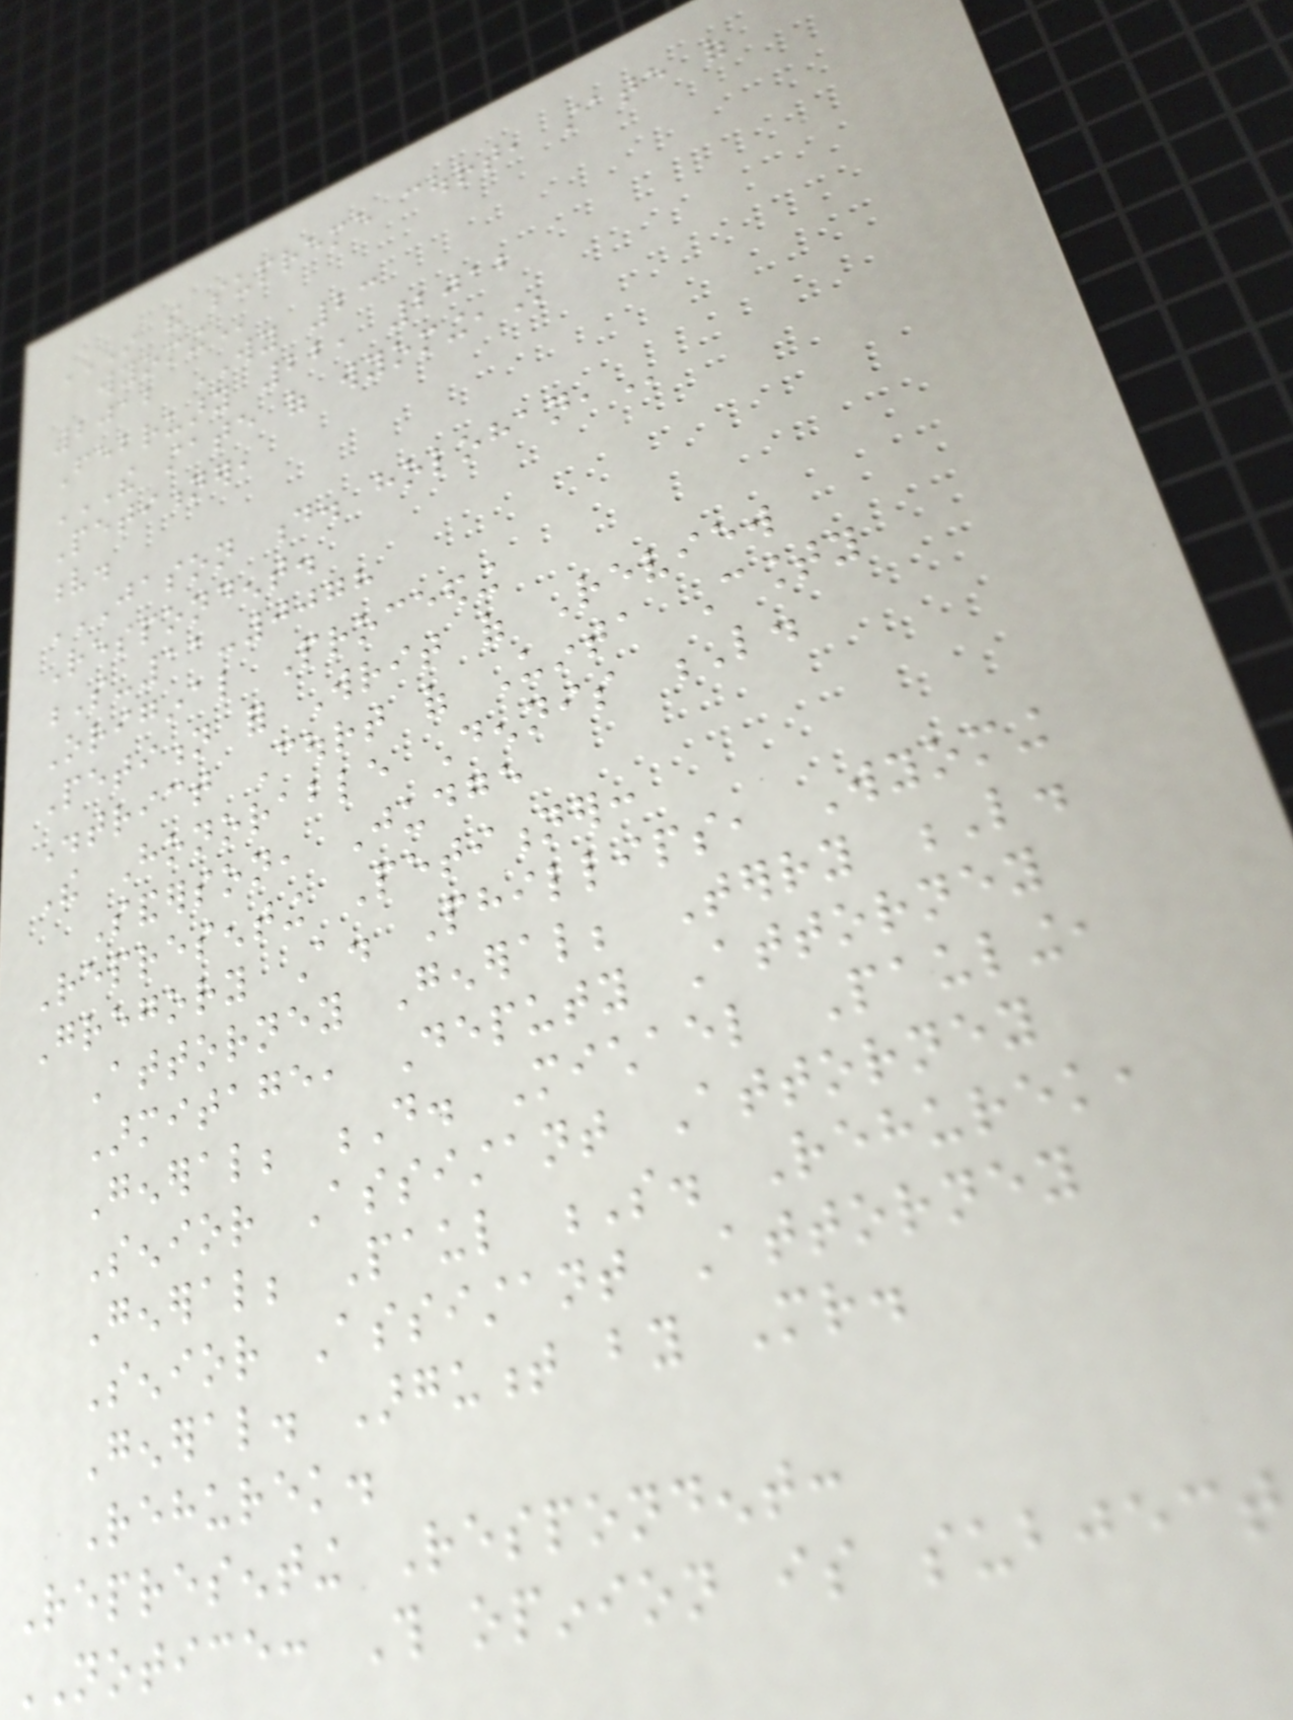IN THE SUPREME COURT, STATE OF
WYOMING
2012 WY 23
February 22, 2012
THE STATE OF WYOMING,
Petitioner,
v.
JASON D. HOLOHAN,
Respondent.
S-11-0078
Original Proceeding
Petition for Writ of Review
District Court of Uinta County
The Honorable Dennis L.
Sanderson, Judge
Representing Petitioner:
Gregory A. Phillips, Wyoming
Attorney General; Terry L.
Armitage, Deputy Attorney
General; D. Michael Pauling,
Senior Assistant Attorney
General; Paul S. Rehurek,
Senior Assistant Attorney
General. Argument by Mr.
Rehurek.
Representing Respondent:
NOTICE: This opinion is subject
